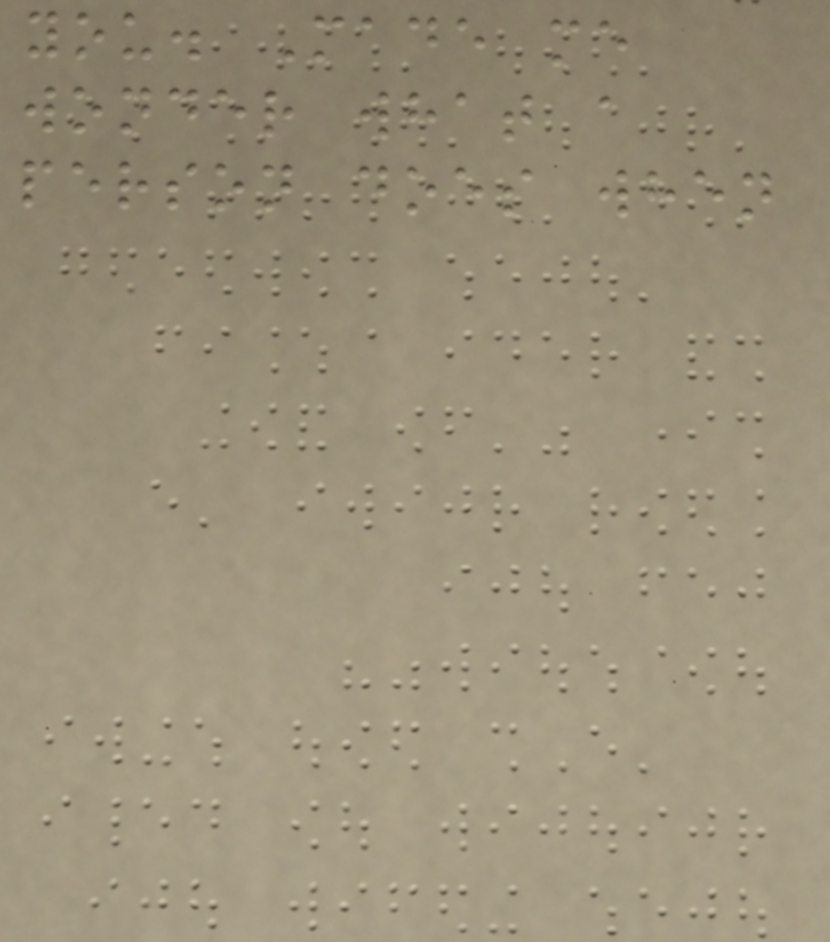you. Made me
wonder what a
person does when
